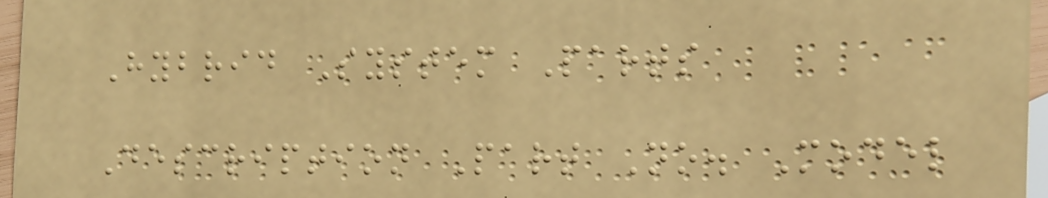Hybrid System Parts
Description Part No. Model
